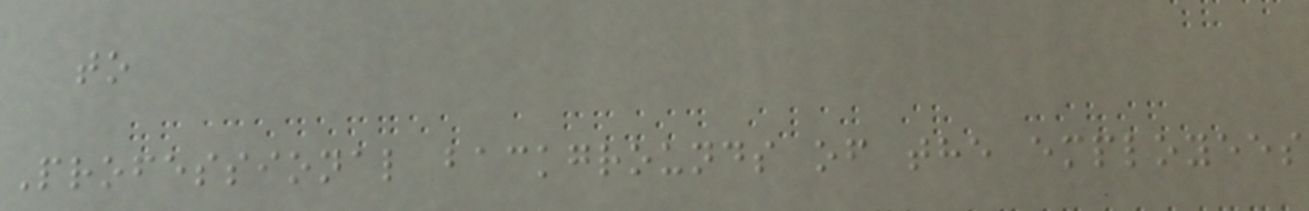to
Professional backgrounds of the employees
